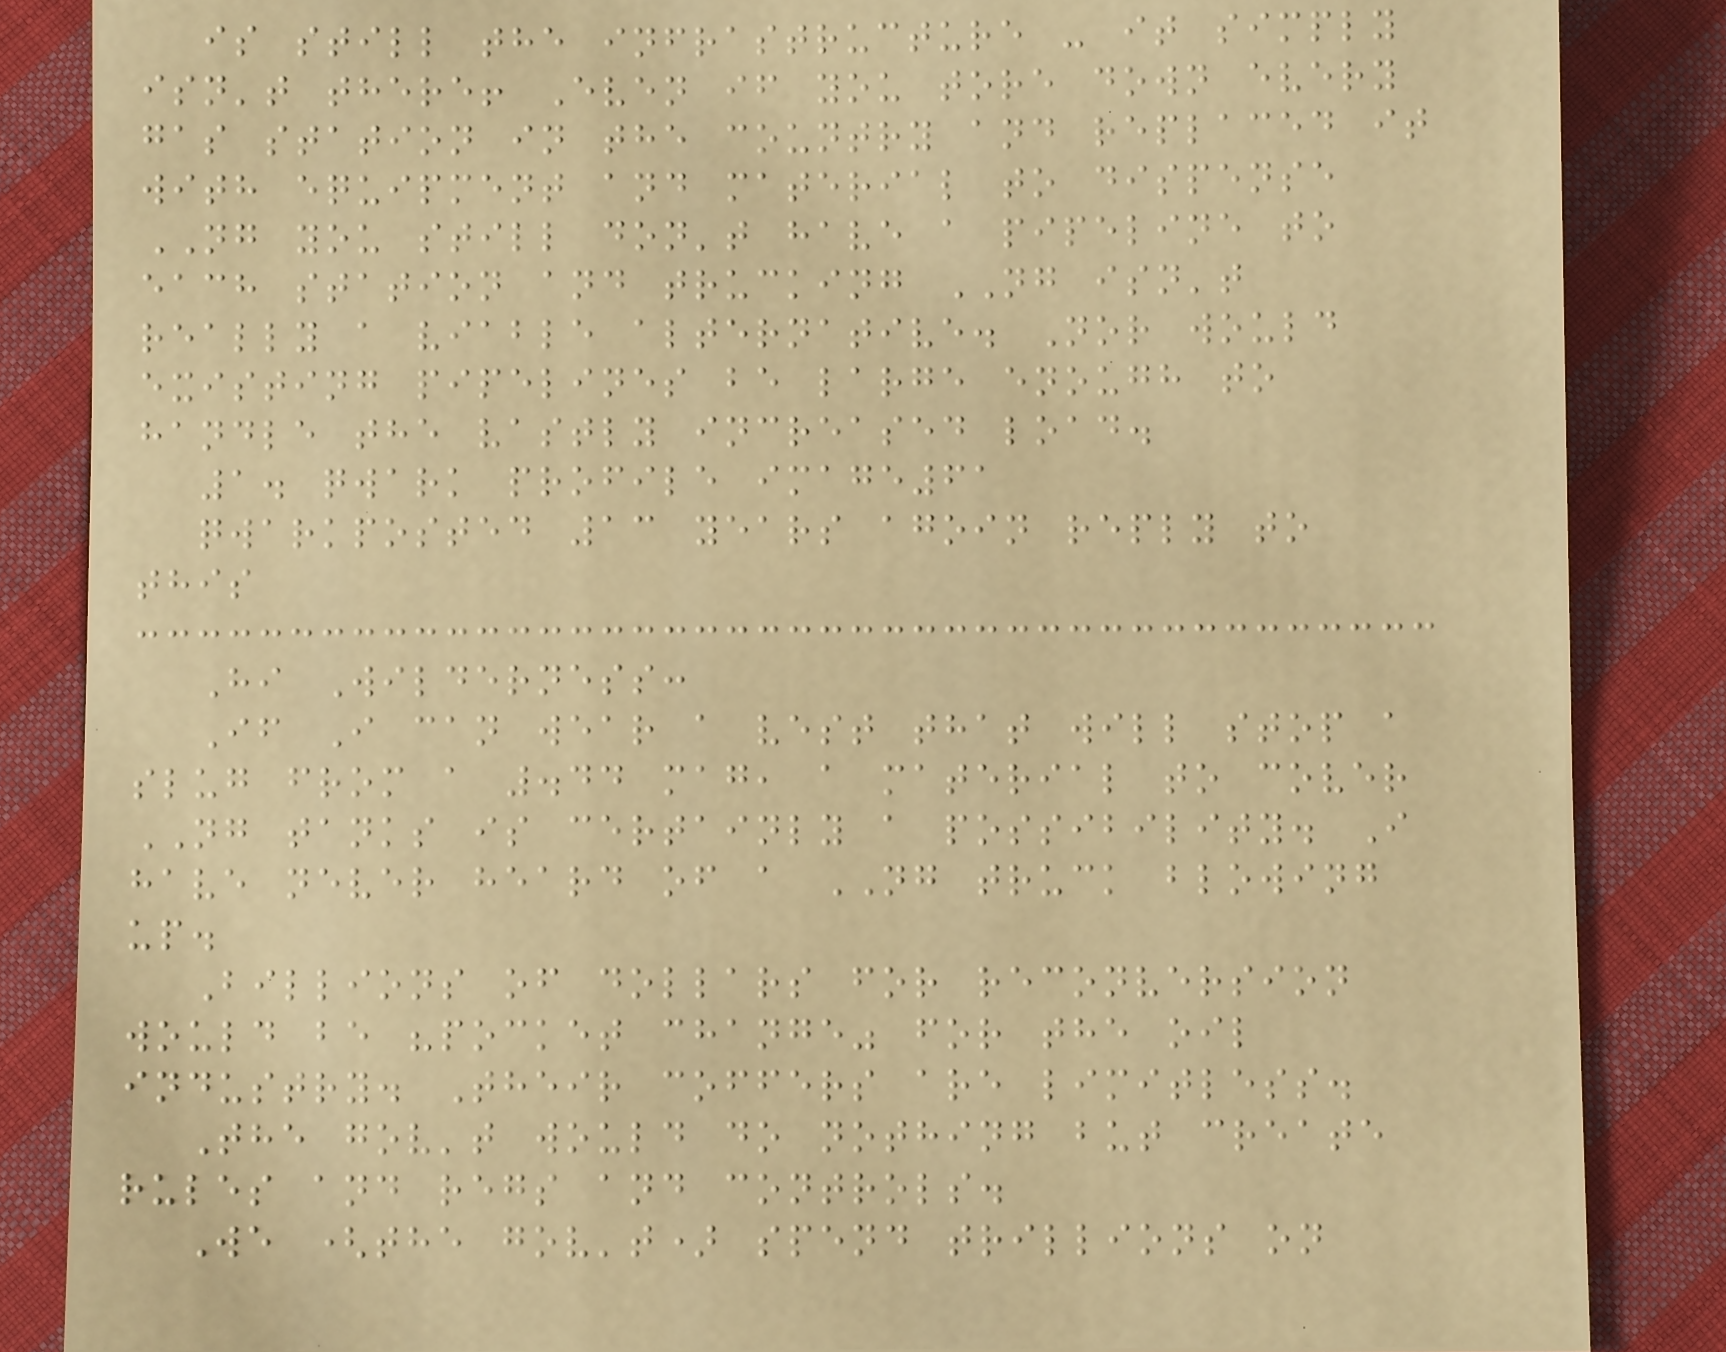is still the infrastructure - it simply
isn't there! Even if you tore down every
gas station in the country and replaced it
with equipment and material to dispense
NG you still don't have a pipeline to
each station and trucking NG isn't
really a viable alternative. Nor would
existing pipelines be large enough to
handle the vastly increased load.
1. qwark profile image61
qwarkposted 13 years agoin reply to
this
Hi Wilderness:
If I can wear a vest that will stop a
slug from a .44 mag, a material to cover
NG tanks is certainly a possibility. I
have never heard of a NG truck blowing
up.
Billions of dollars for reconversion
would be "pocket change" for the oil
industry. Their coffers are limitless.
The gov't would do nothing but create
rules and regs and controls.
We (the gov't) spend trillions on
